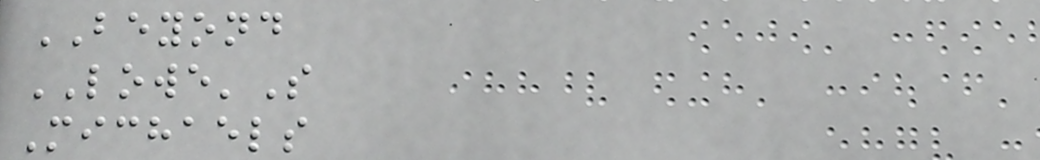BEYOND
LOWE'S
Michaels
